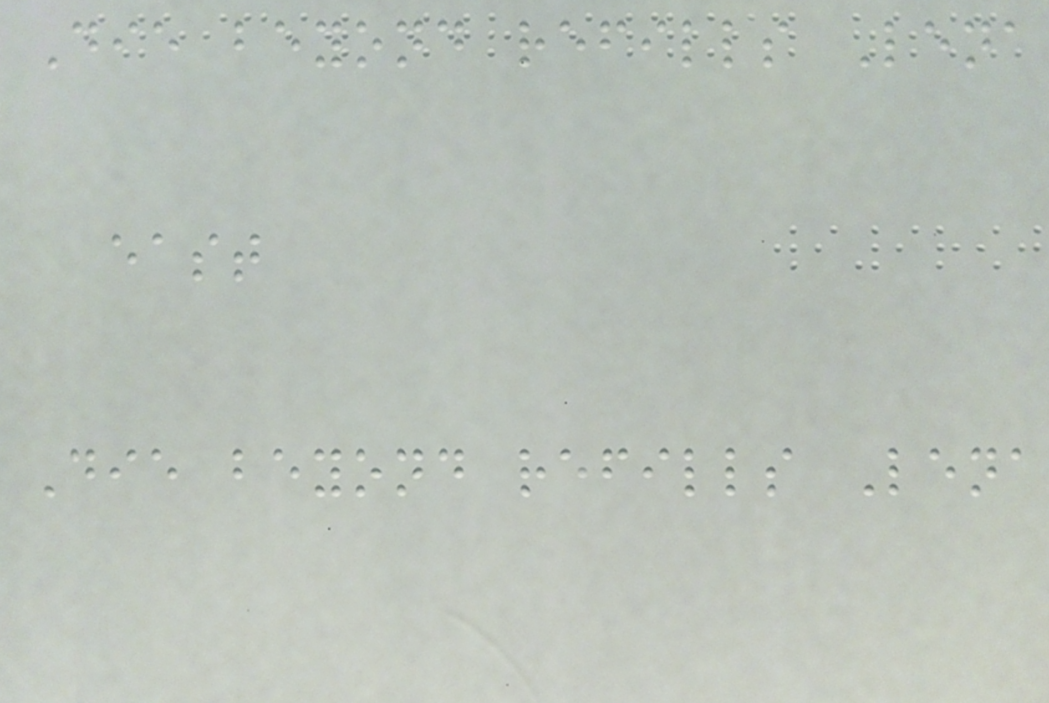Die beyond refills Lena
east
Die beyond refills Lena
